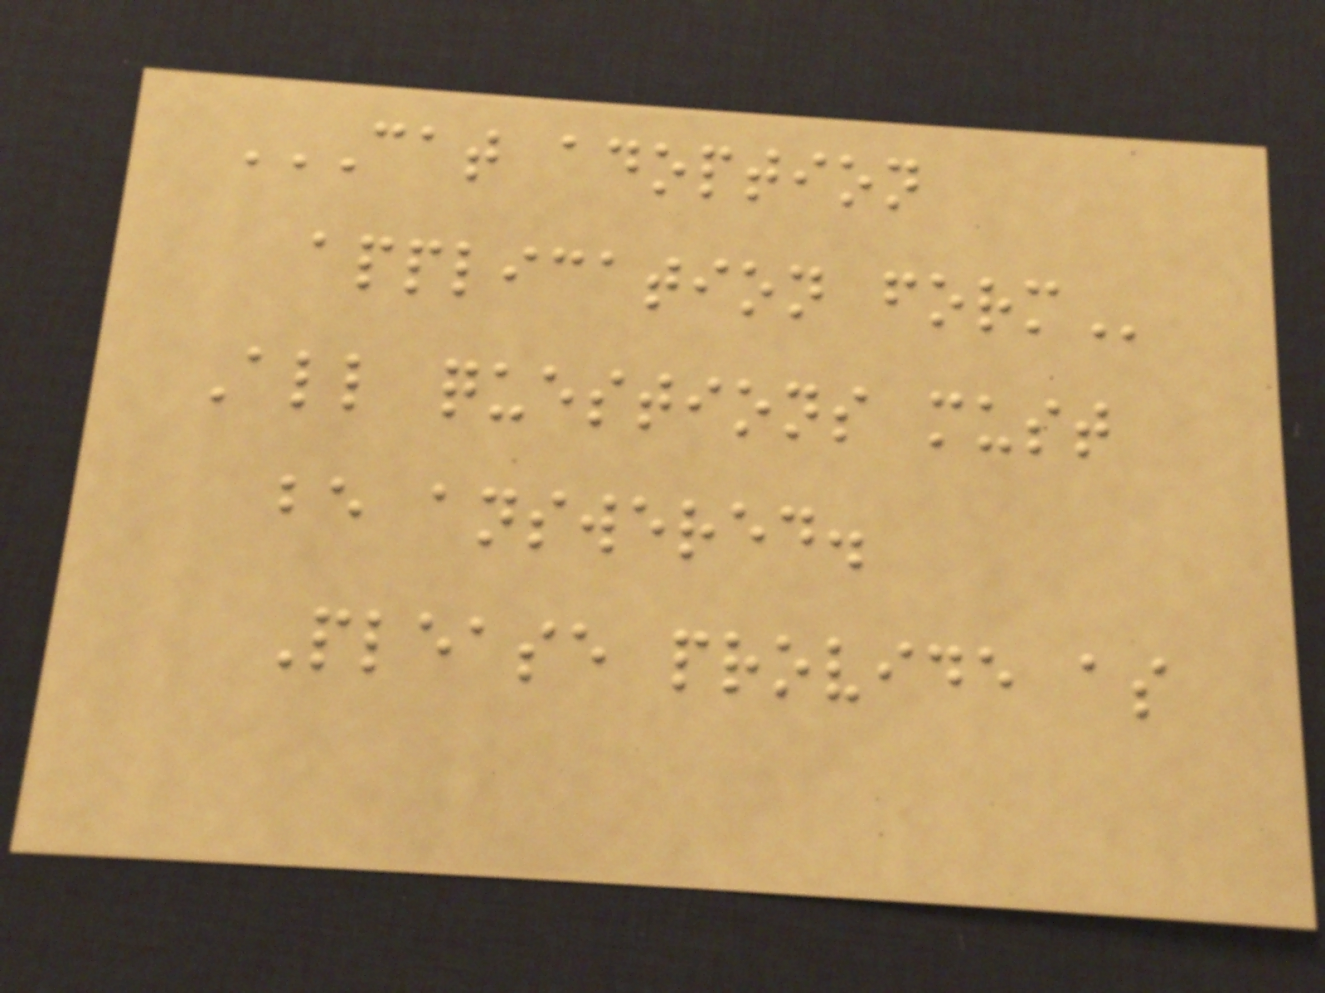CAT ADOPTION
APPLICATION FORM
All questions must
be answered.
Please provide as
